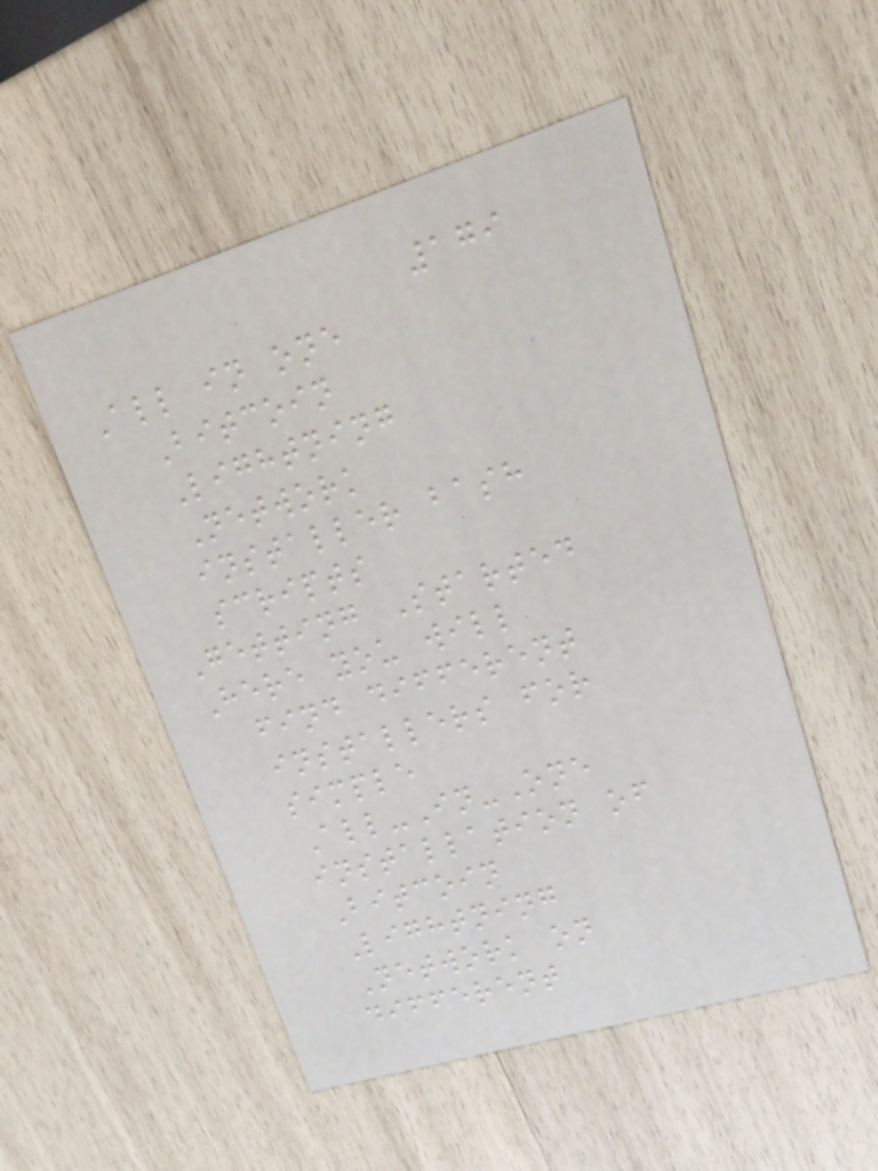179
All in one
Bitcoin
Lightning
Network
installer bash
scripts
Getting Started
Here you will
find different
installers for
simple
All-In-One
installation of
Bitcoin
Lightning
Network on
different
